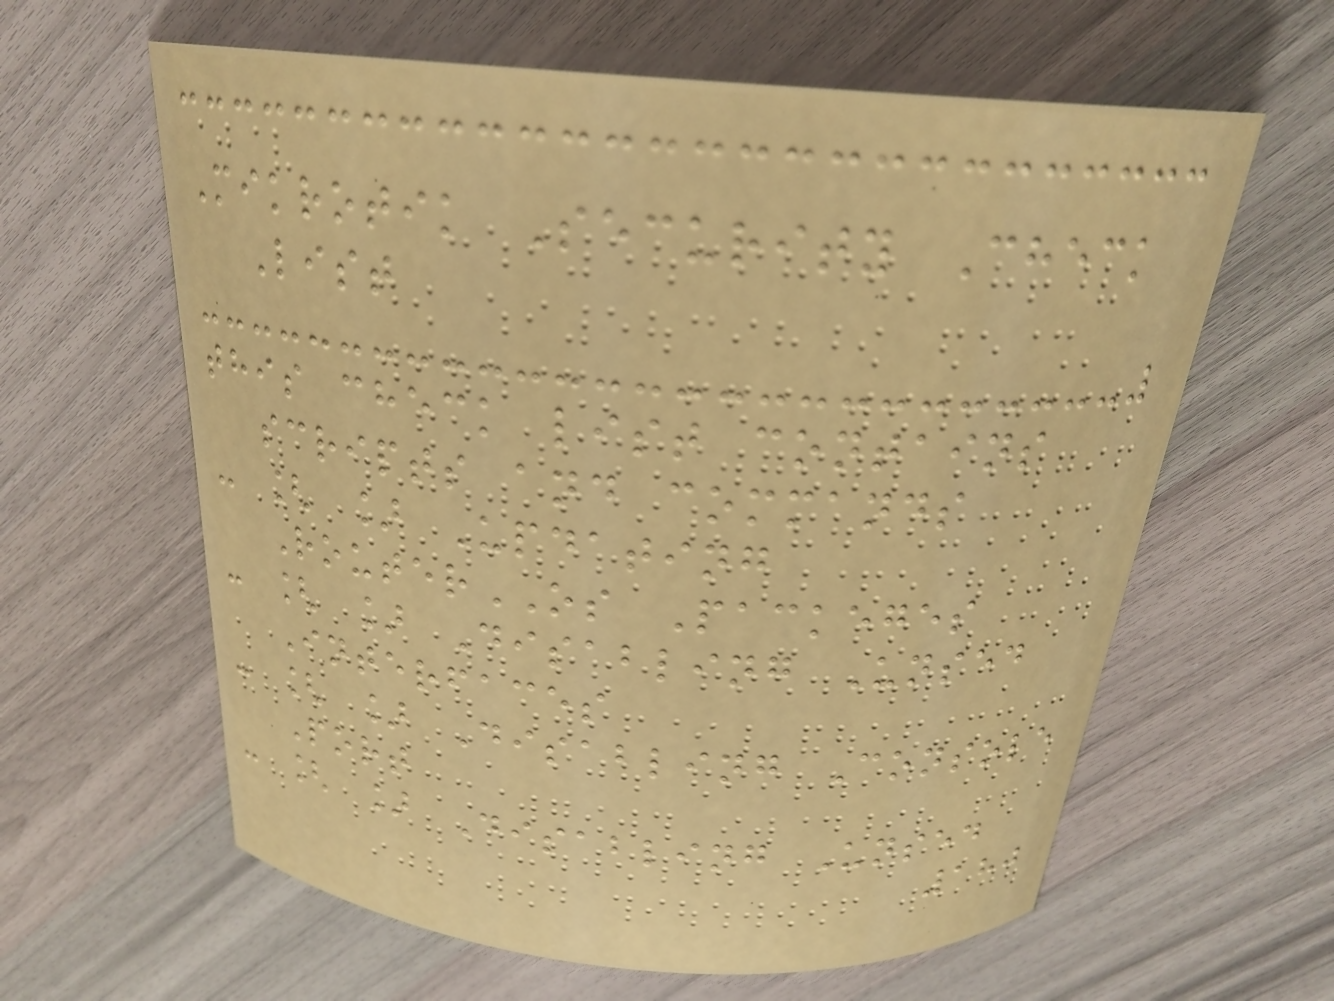Mikrotik Security Check
List
this check list contains
scripts and commands
- [ ] Updating
RouterOS Packeges
- [ ] Disabling Unsed
Interfaces
- [ ] Disabling Console
Port
- [ ] Disabling Unsed
180
